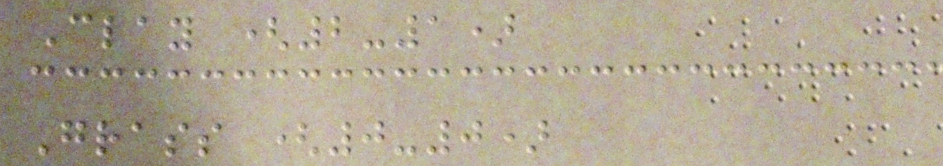Clay (2-1)
Grass (0-0)
